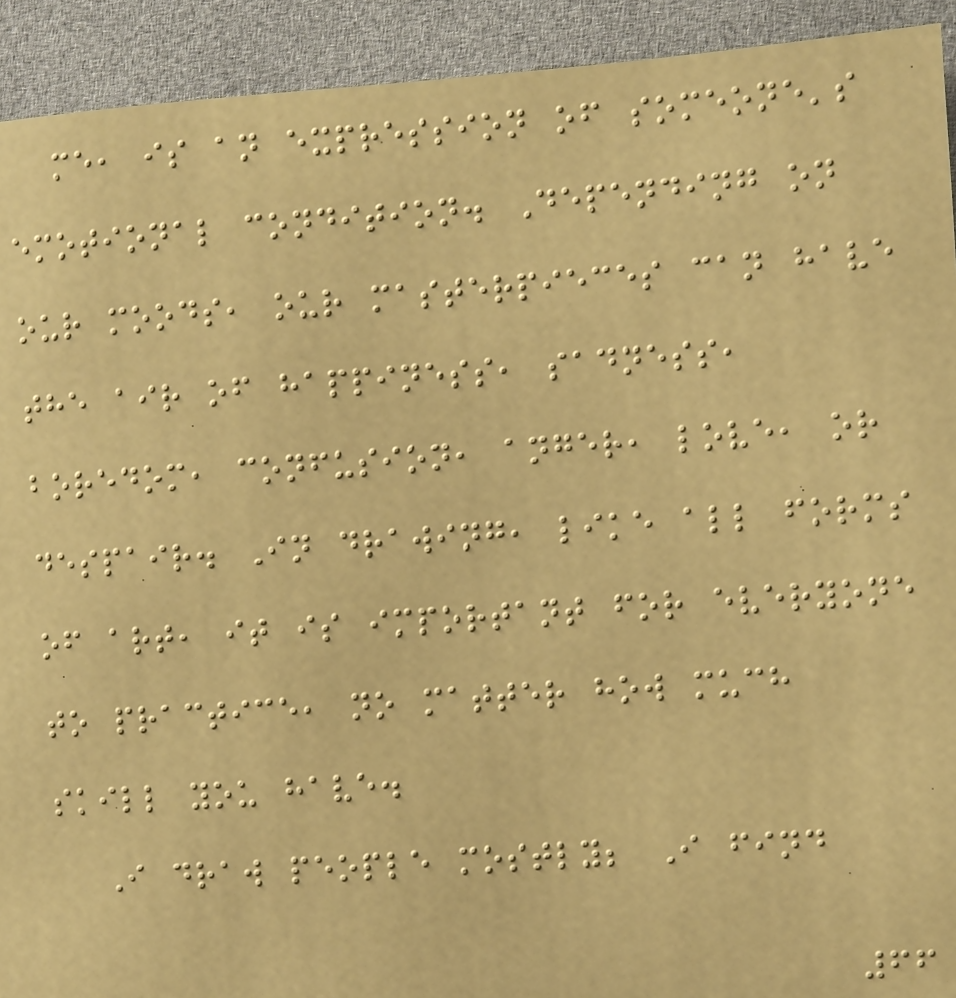me, is an expression of someone's
emotional condition. Depending on
our moods, our masterpieces can have
the air of happiness, sadness,
boredom, confusion, anger, love, or
despair. In drawing, like all forms
of art, it is important for everyone
to practice, no matter how much
skill you have.
I draw people mostly; I find
66
